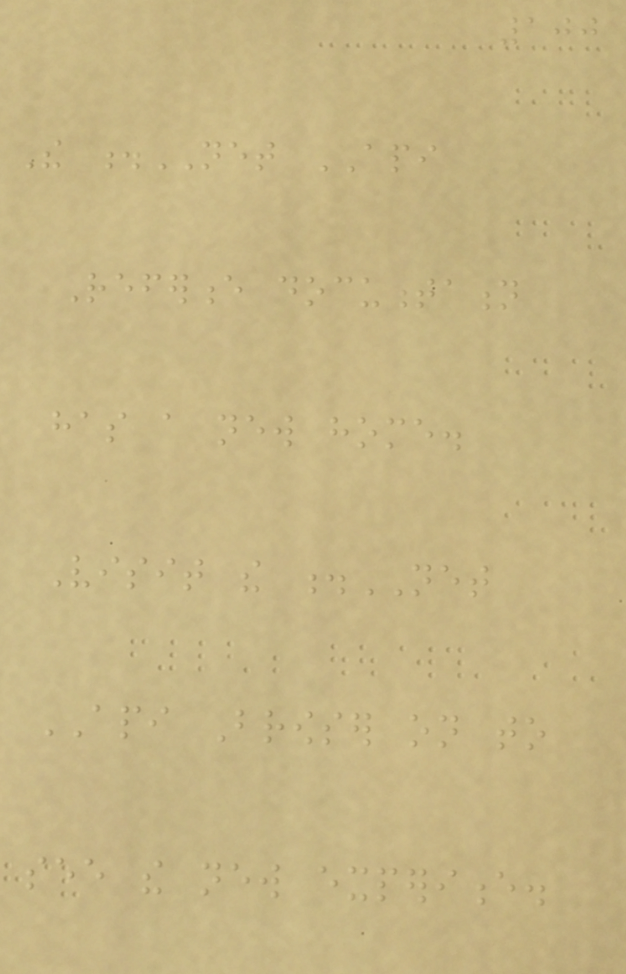100
The .NET API
Reference documentation
has a new home.
Visit the .NET
API Browser on to
see the new experience.
